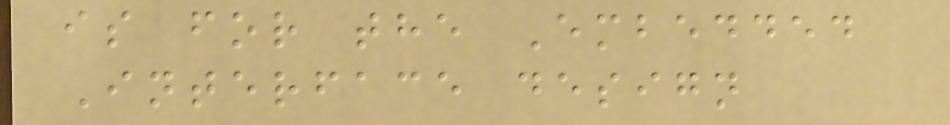is for the Embedded
Interface design
